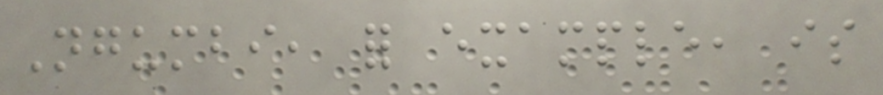Ngumbi, for example, is
